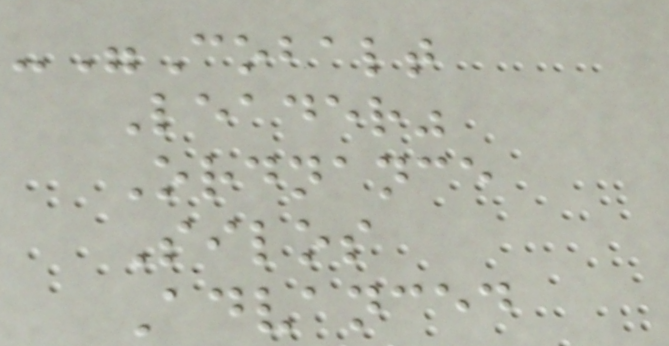-"Cobalt
Leader"
Ordnance
Silos
Advanced
